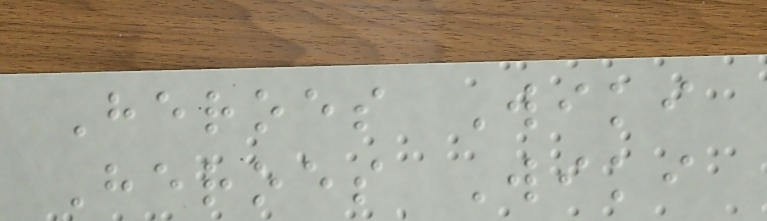Heroes Wiki
Heroes Wiki
